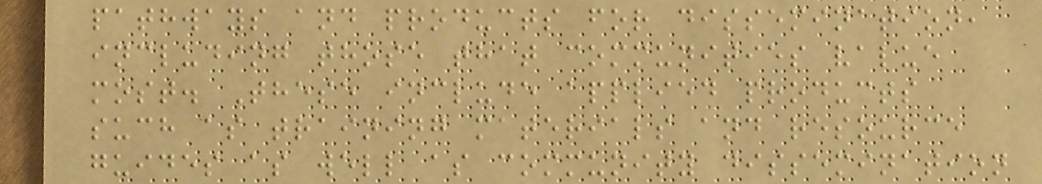pathways and products for dissemination,
including those that communities value
most. These include applied products
such as training materials and resource
guides as well as community dissemination
